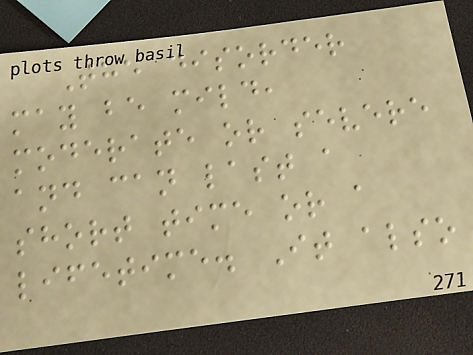The disorder
may be mild,
moderate or severe
and can last a
short time or a
lifetime. It also
